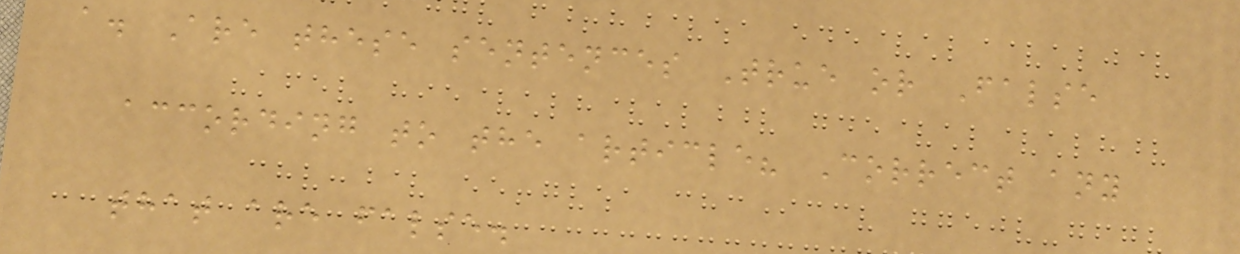a. Are these sentences True or False
according to the article? Correct any
that are false.
